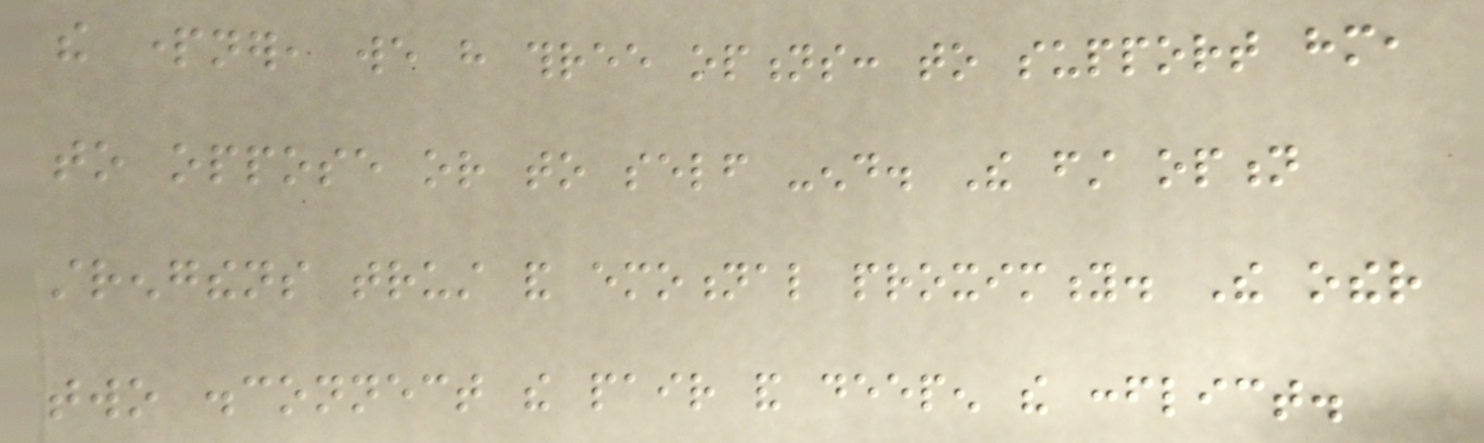the partner, we have three options: to support him,
to oppose or to self -end. The first option
strengthens trust and emotional proximity. The other
two disconnect the pair and deepen the conflict.
